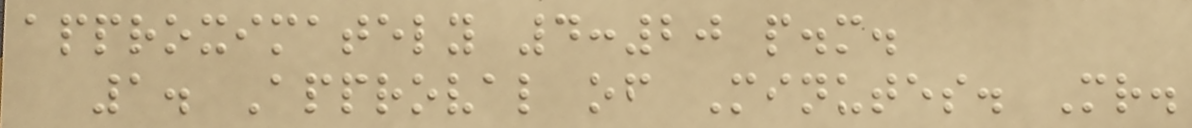approximately 4:20 p.m.
1. Approval of Minutes. Mr.
